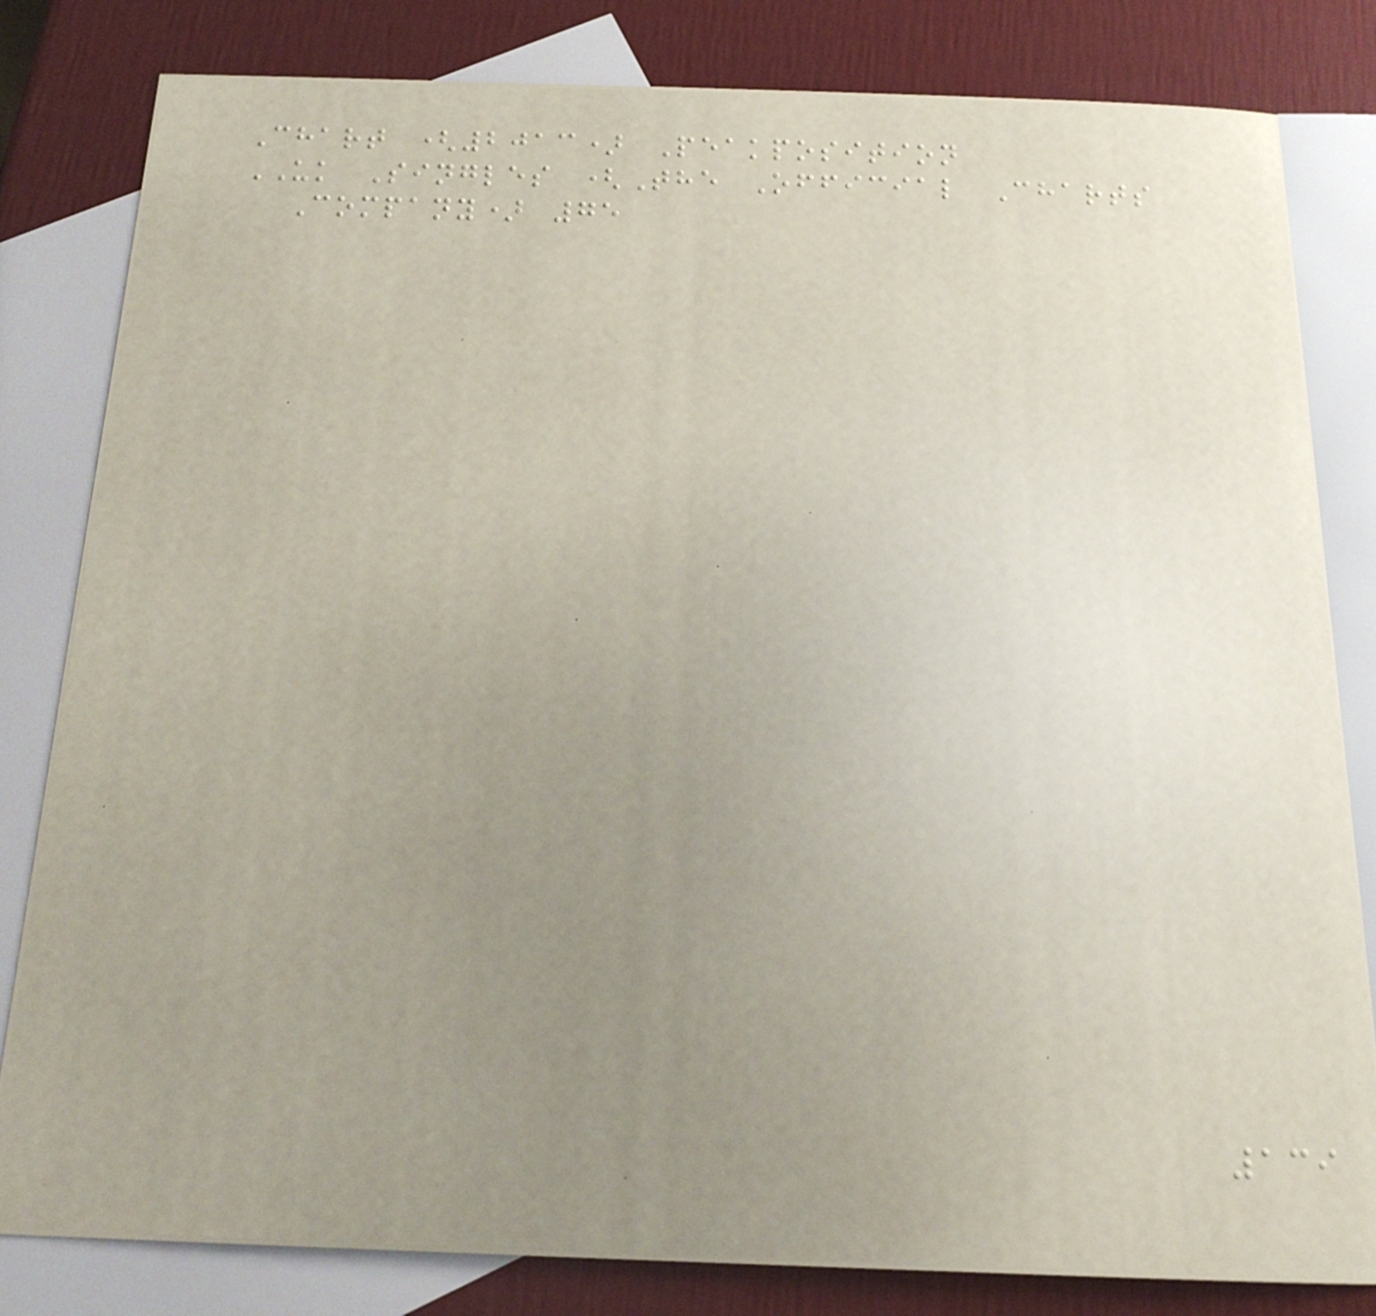Chart (2013) Peakposition
UK Singles (The Official Charts
Company) 75
139
